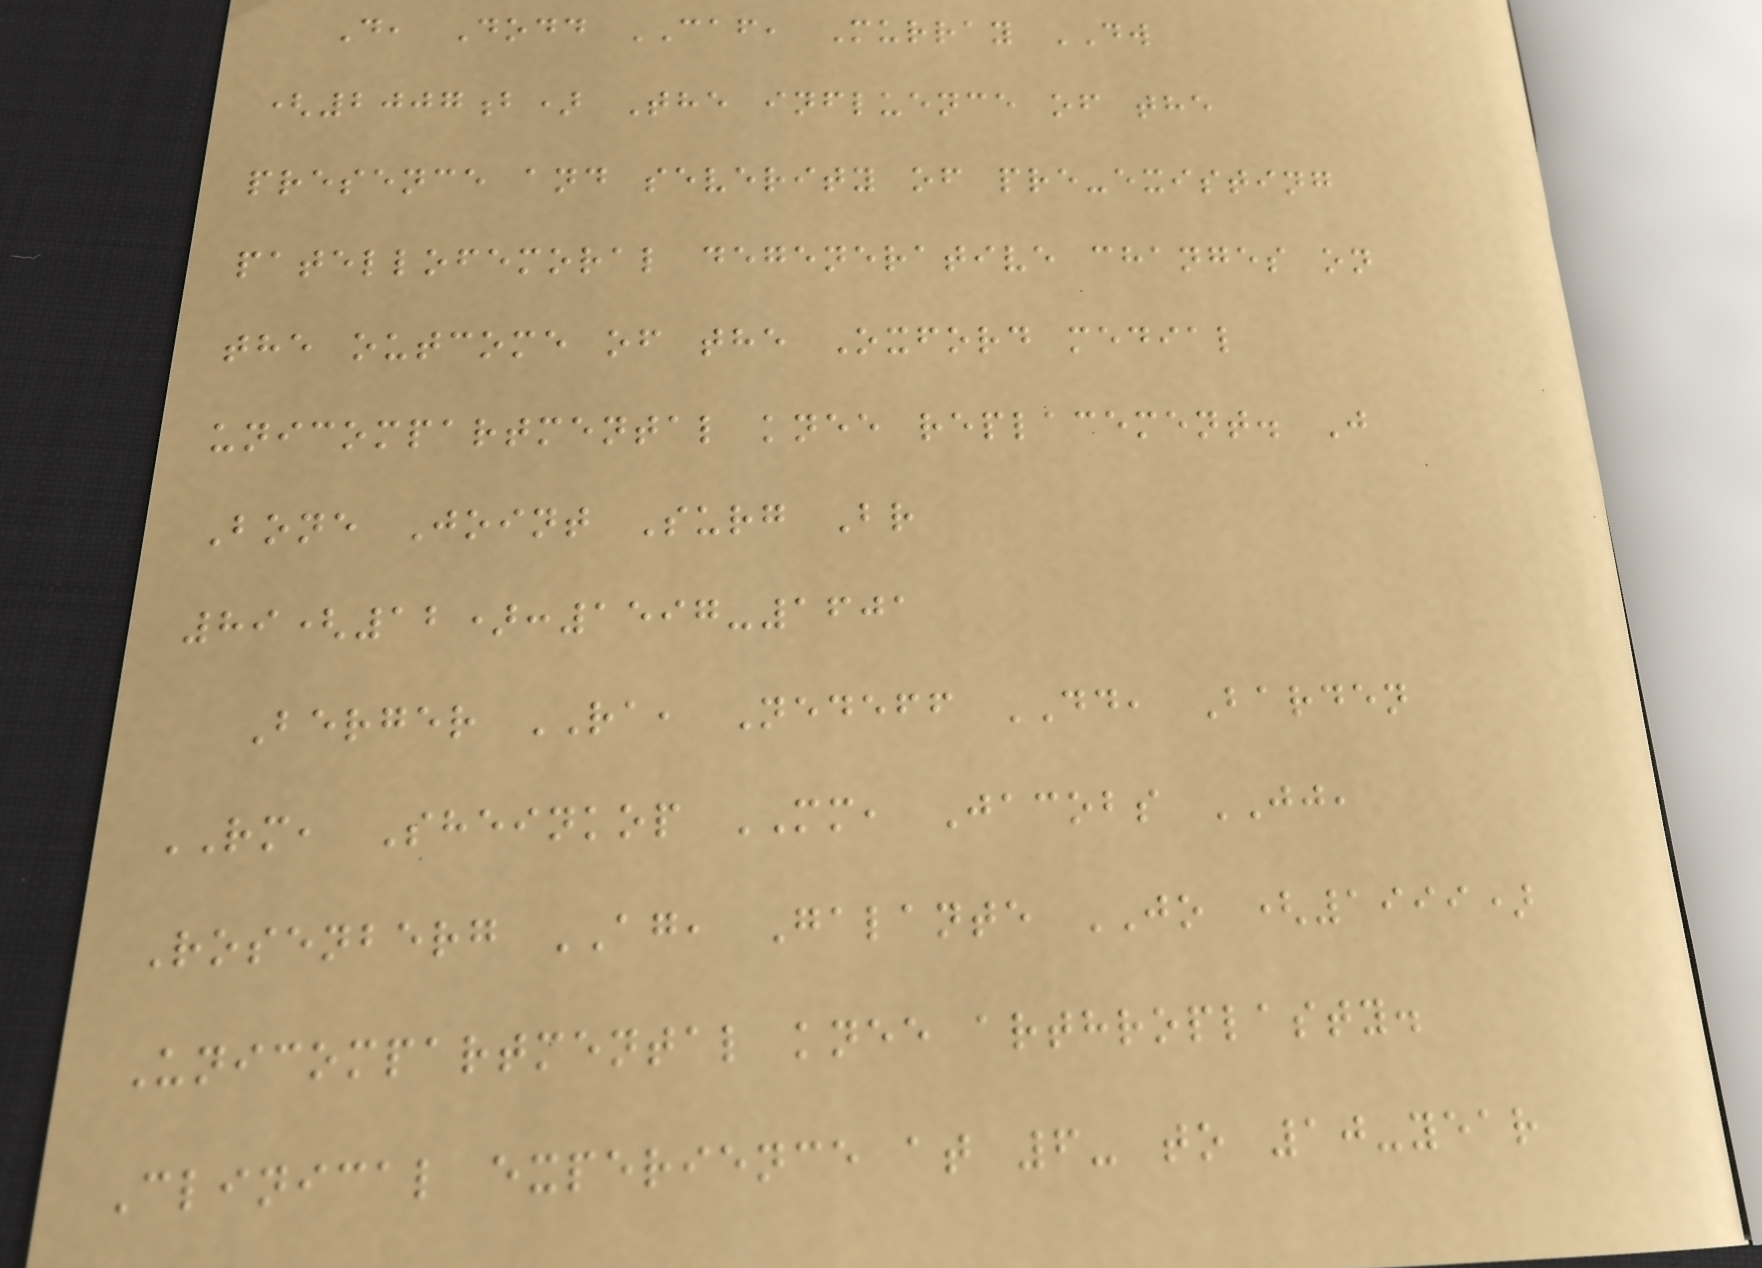D, Dodd CAF, Murray DW
(2007b) The influence of the
presence and severity of pre-existing
patellofemoral degenerative changes on
the outcome of the Oxford medial
unicompartmental knee replacement. J
Bone Joint Surg Br
89(12):1597-1601
Berger RA, Nedeff DD, Barden
RM, Sheinkop MM, Jacobs JJ,
Rosenberg AG, Galante JO (1999)
Unicompartmental knee arthroplasty.
Clinical experience at 6- to 10-year
